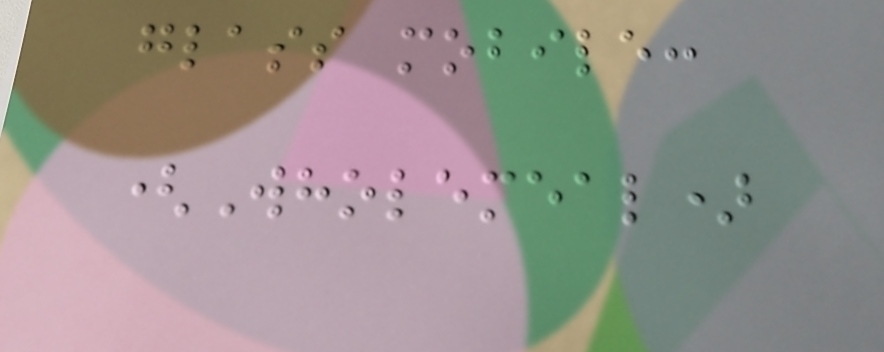glass mobile:
(Wholemeal)
